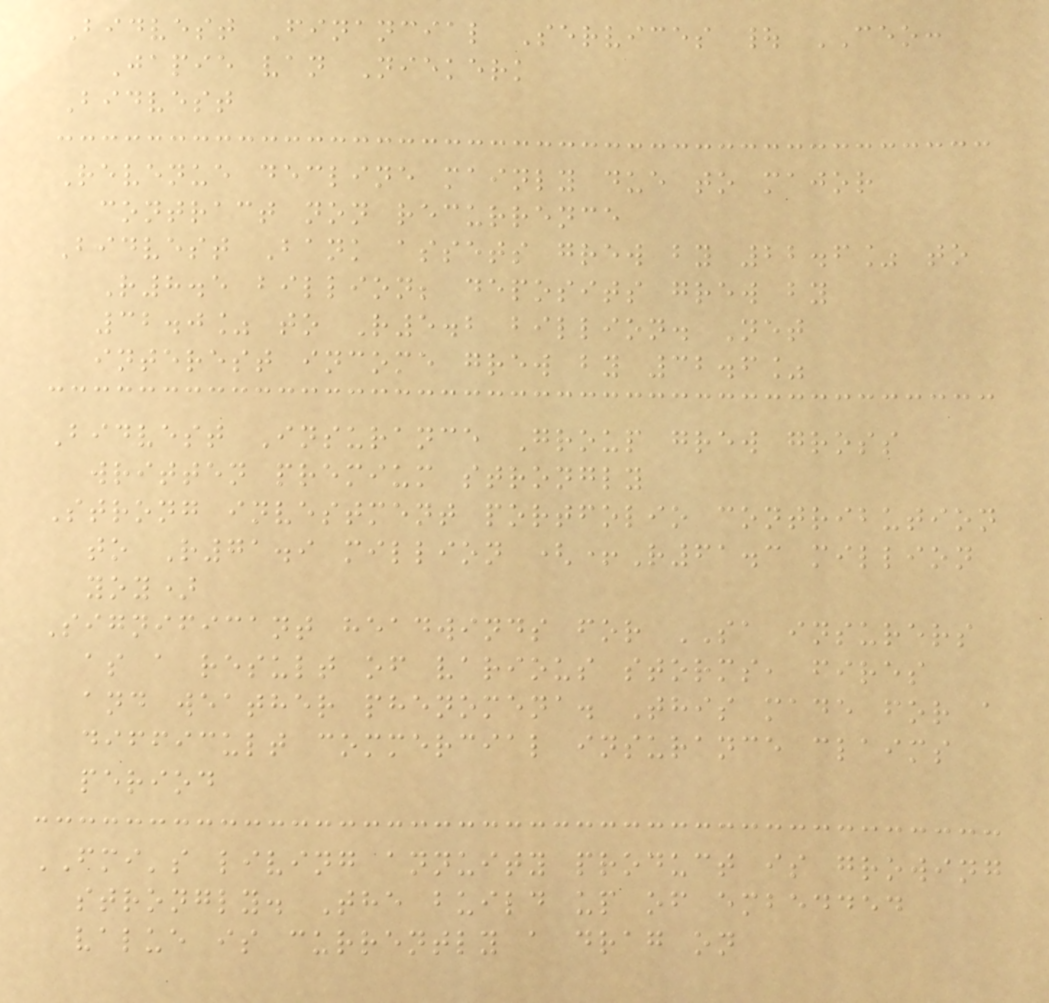Bidvest Financial Services | CEO:
Japie van Niekerk
Bidvest
Revenue decline mainly due to major
contract non recurrence
Bidvest Bank assets grew by 22.6% to
R8.5 billion; deposits grew by
32.0% to R5.2 billion. Net
interest income grew by 32.6%
Bidvest Insurance Group grew gross
written premium strongly
Strong investment portfolio contribution
to R71.9 million (+R61.3 million
yoy)
Significant headwinds for SA insurers
as a result of various storms, fires
and weather phenomena. This made for a
difficult commercial insurance claims
period
FMI's living annuity product is growing
strongly. The build up of embedded
value is currently a drag on
